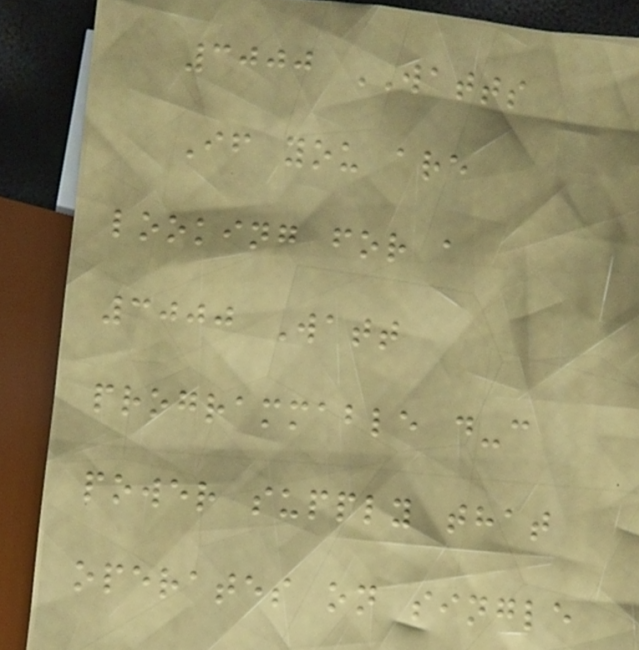3000 WATTS
If you are
looking for a
3000 Watt
programmable d-c
power supply that
operates on single
